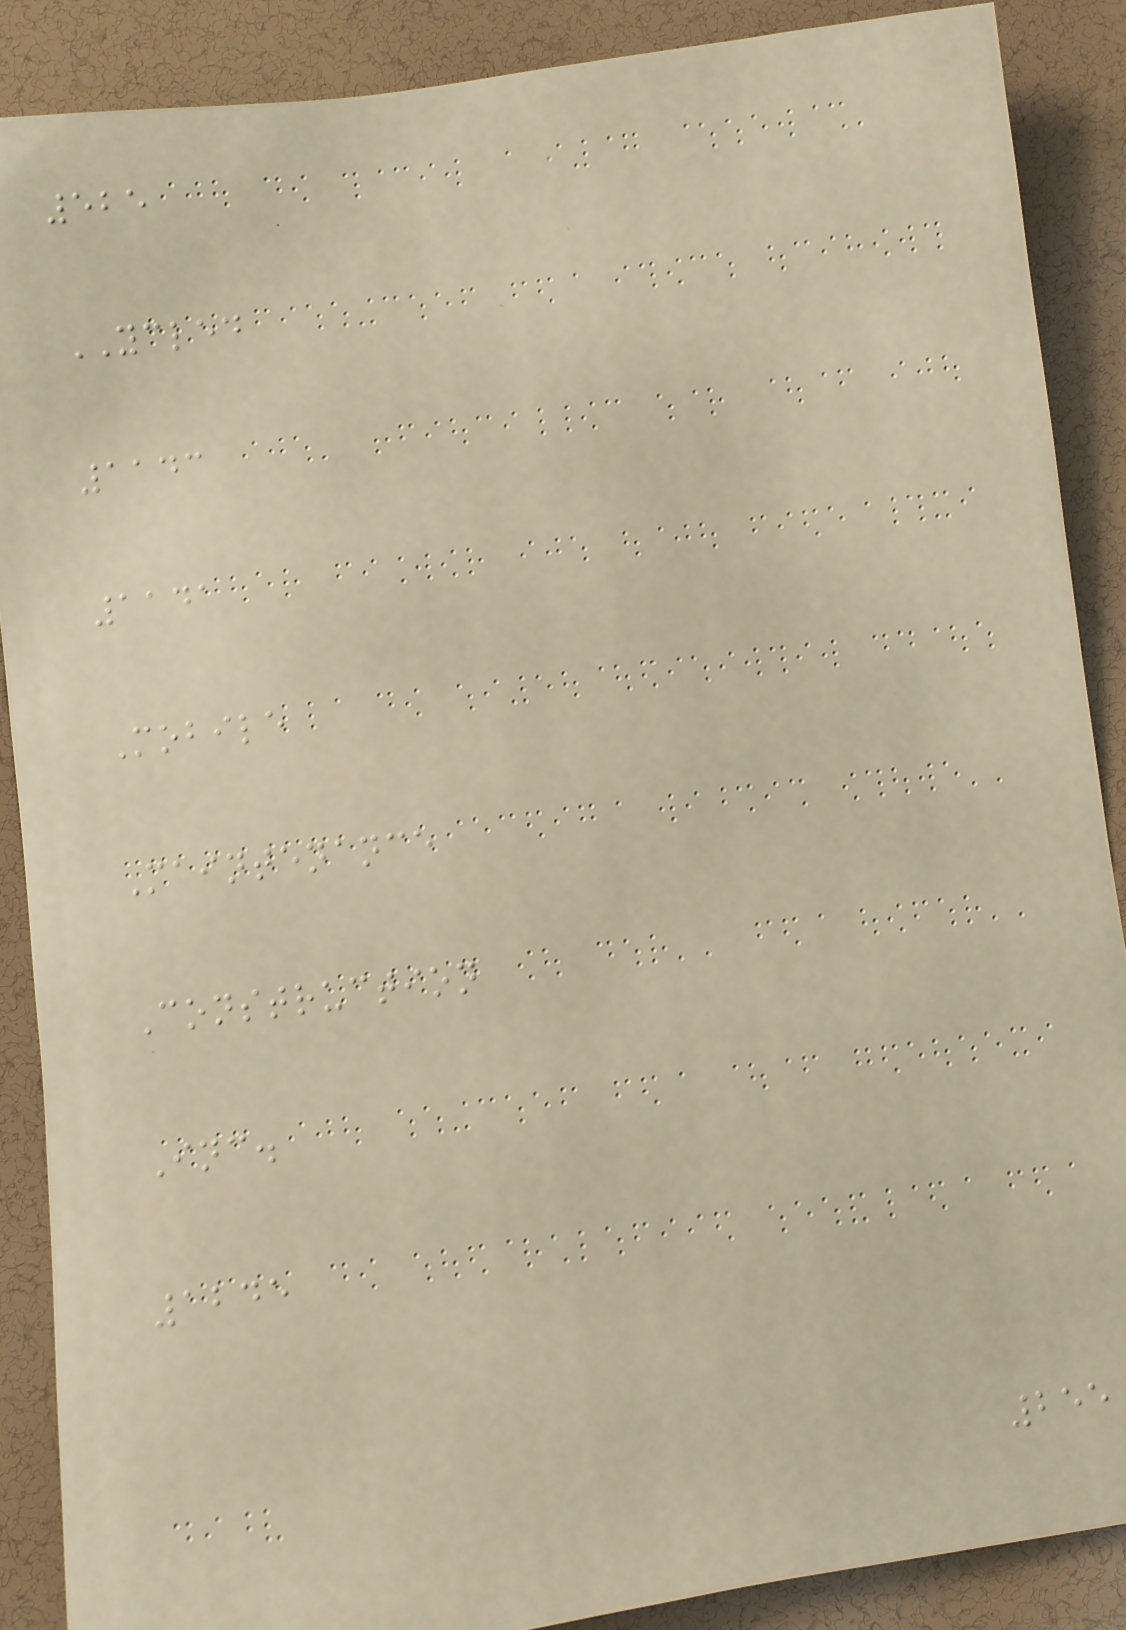525
YCLED
1143
1141
Mobile
Maintenance
Construction
Inc.
1245
255
